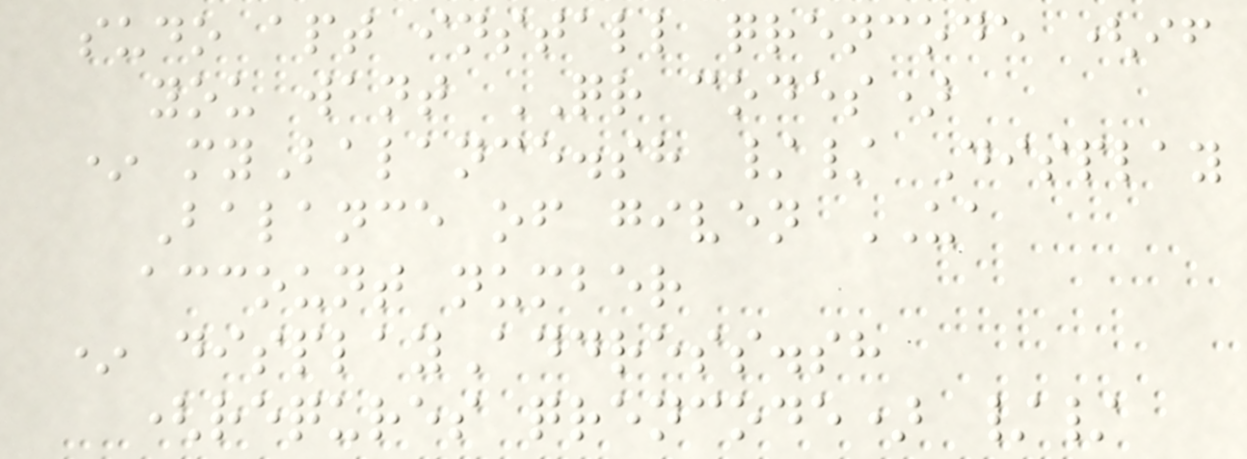sudo apt install qrencode (if
you want QR codes)
* myBalance.sh // Display
Balance of given UA
account number
* displayAddress.sh
(requres qrencode) //
